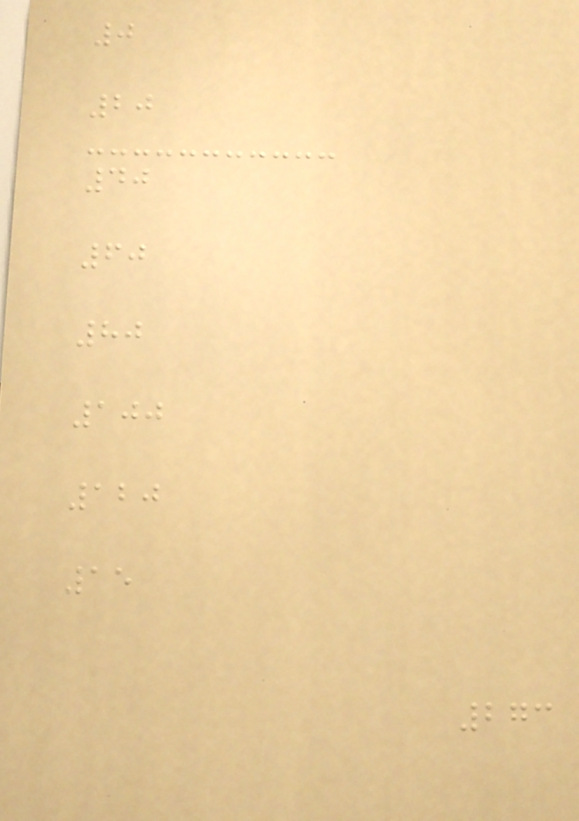0
20
40
60
80
100
120
15
273
